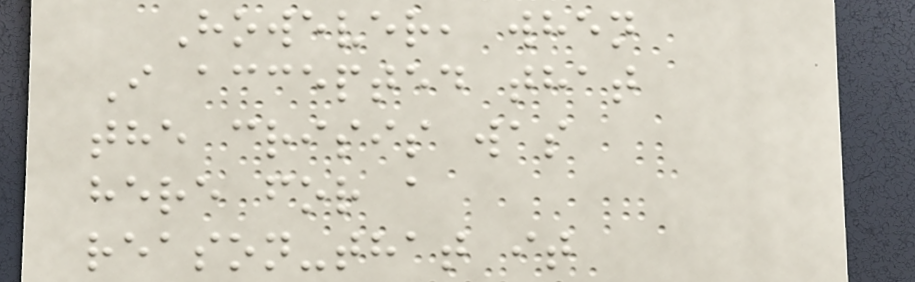However, when
I accepted that
the crisis was
here for a
reason-that it
